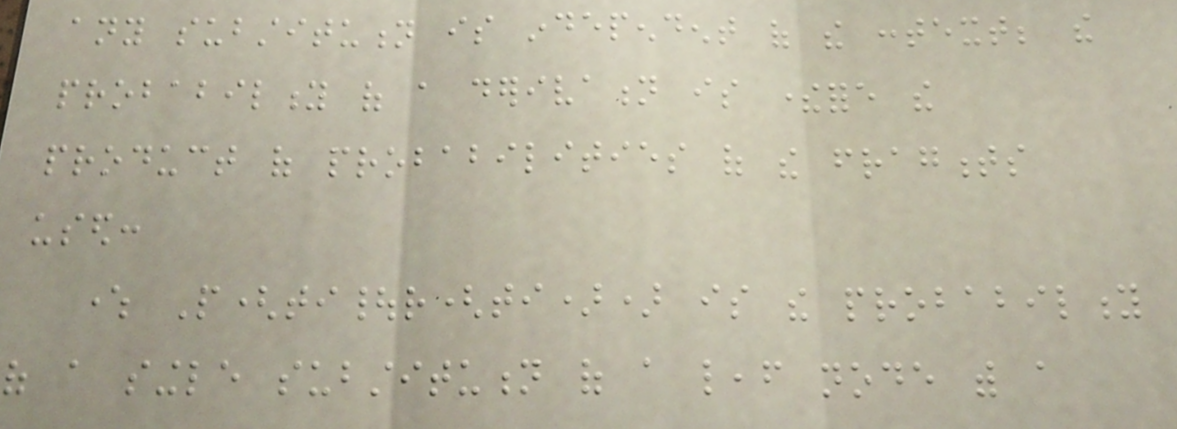any substitution is independent of the context; the
probability of a derivation is therefore the
product of probabilities of the fragments
used:
where P(ti|r(ti)) is the probability
of a single substitution of a leaf node with a
